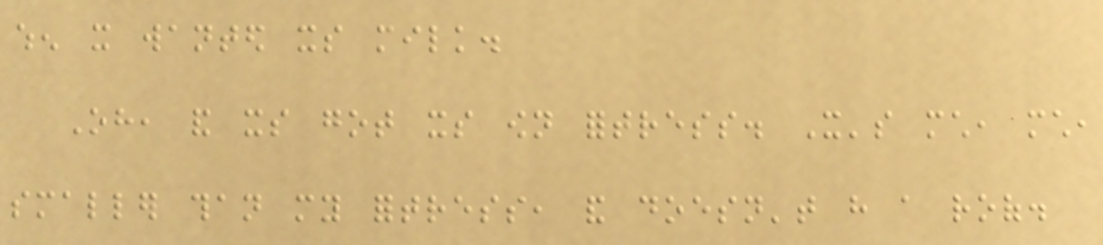when it wanted its milk.
Oh, and its got its own fortress. It's much, much,
smaller than my fortress, and doesn't have a roof.
